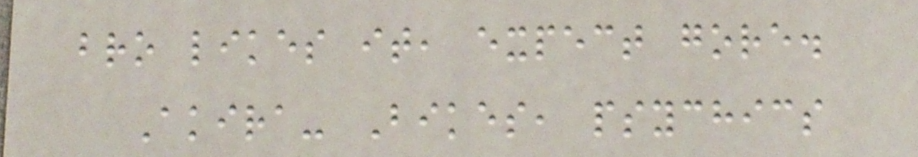bro likes it, expect gore.
Akira- Bikes, psychics
